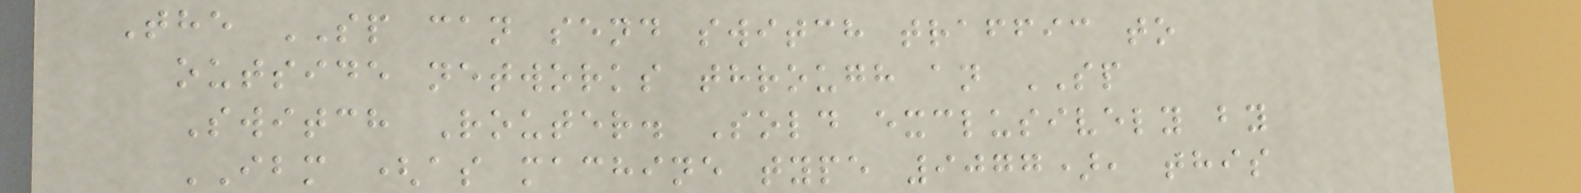The SP can send switch traffic to
outside networks through an SP
Switch Router. Sold exclusively by
IBM (as machine type 9077), this
